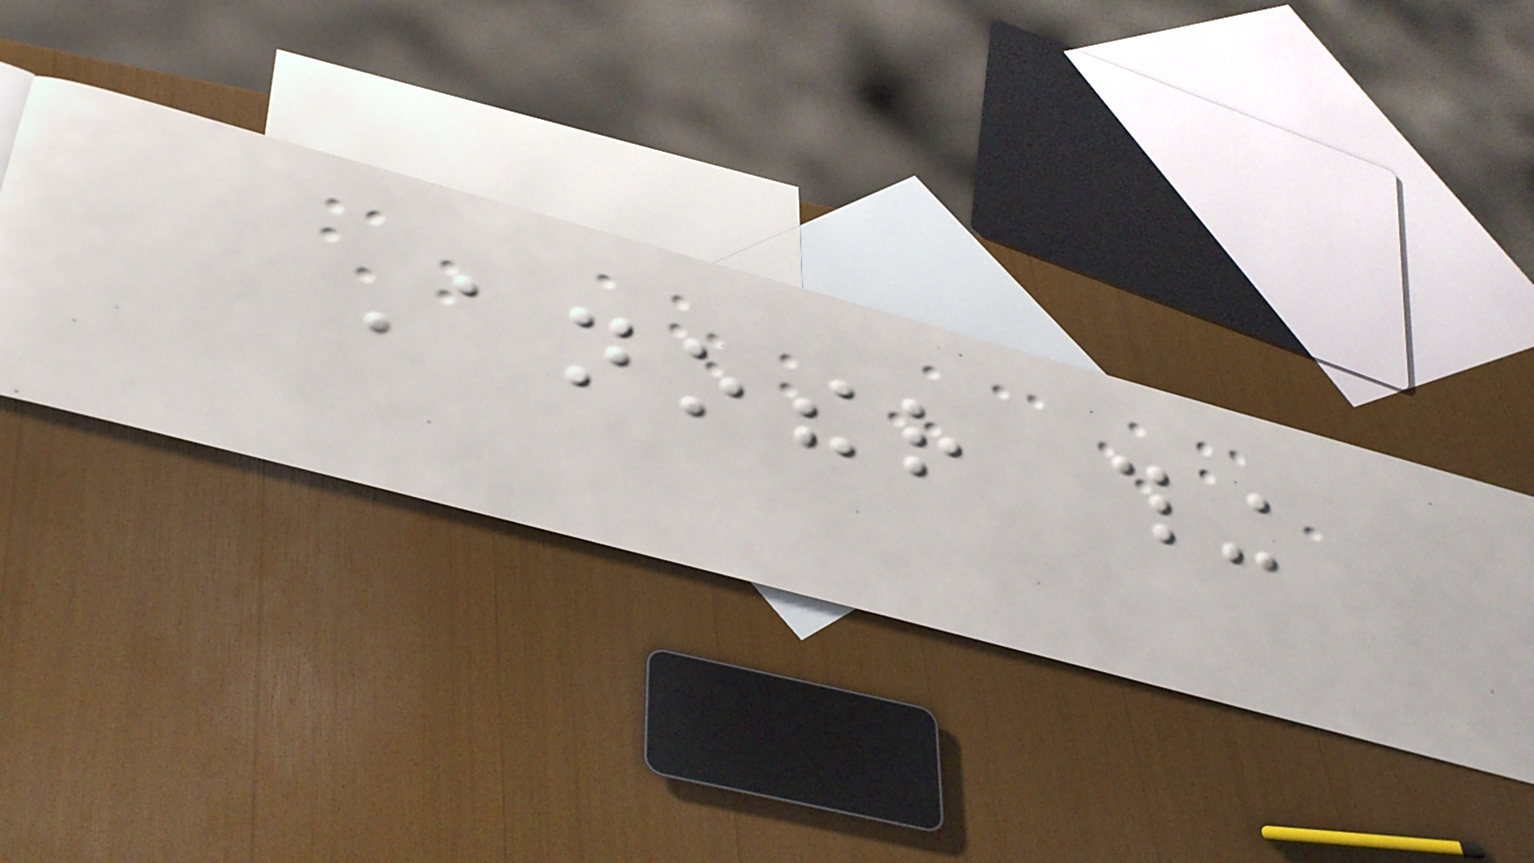Another thing
